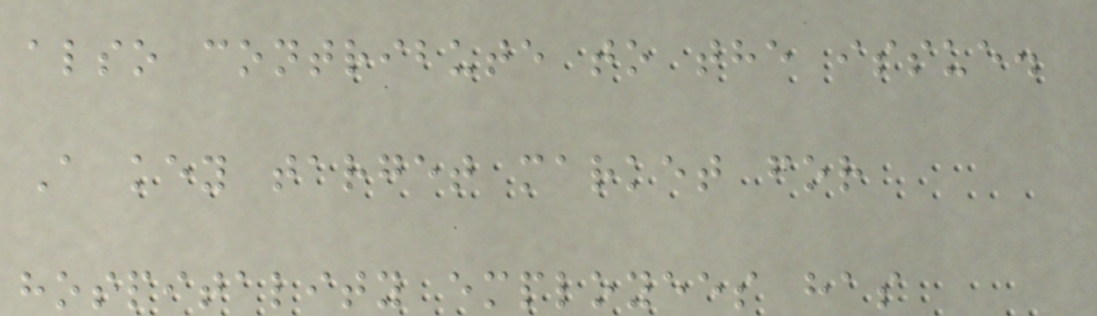also contribute to the issue.
A key target market for
hospitality employees has
